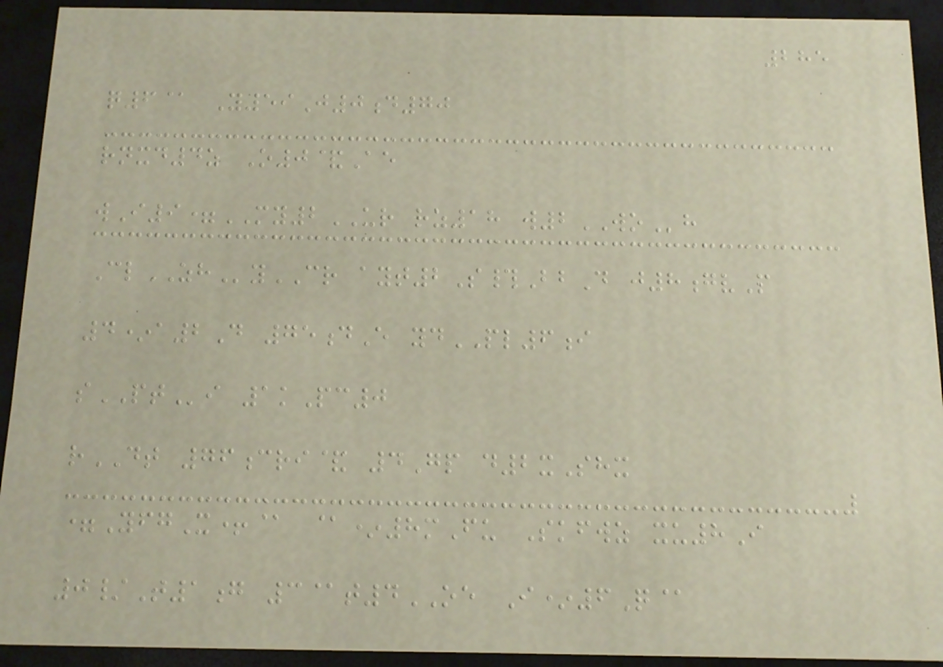285
q6@ Y59J0d70
rnxd4z O0&Ae
wI9=MY2UR rz18 w2WOh
ClZHyCR ayt2S#BbD j8gvP
4*a2D 75dE ydPL6i
sPTi 1kPc0
rDT 76cri& 4Gp d2xShx
=YfgX+@ @*8mFu Skfwz xu8I
0/T1g 3@t4OE I*6Q@
